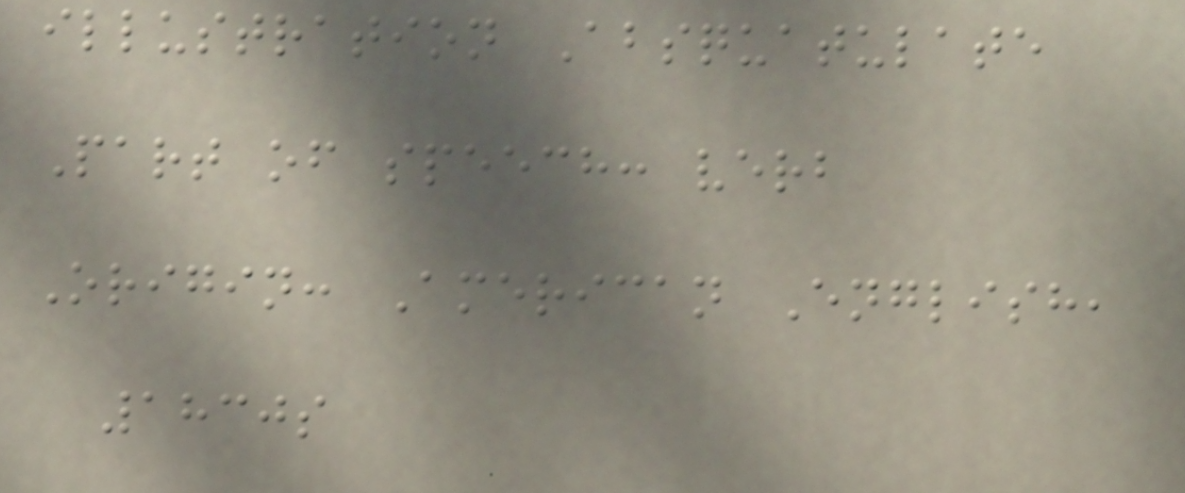illustration Absquatulate
Part of speech: verb
Origin: American English,
1830s
